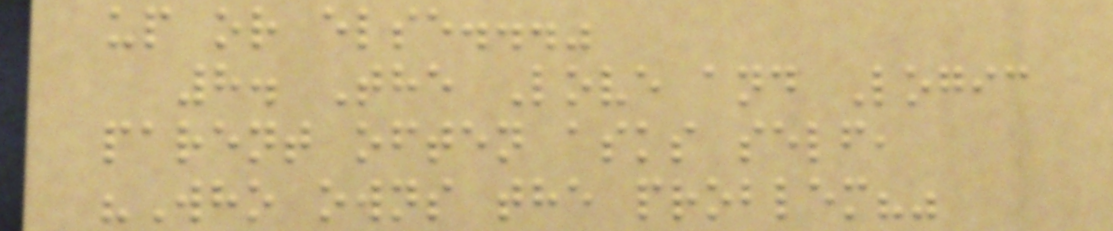up or else..."
8. The Love and Logic
parent often asks self,
"Who owns the problem?"
